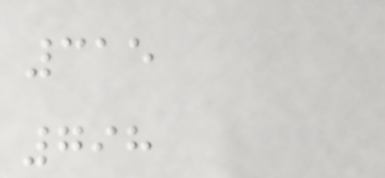315
798
